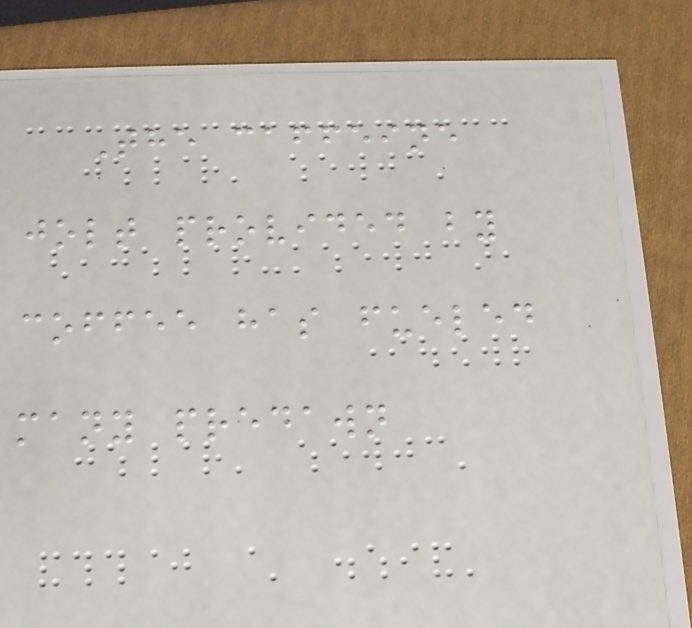The caffeine
jolt provided by
coffee has fueled
many predawn
